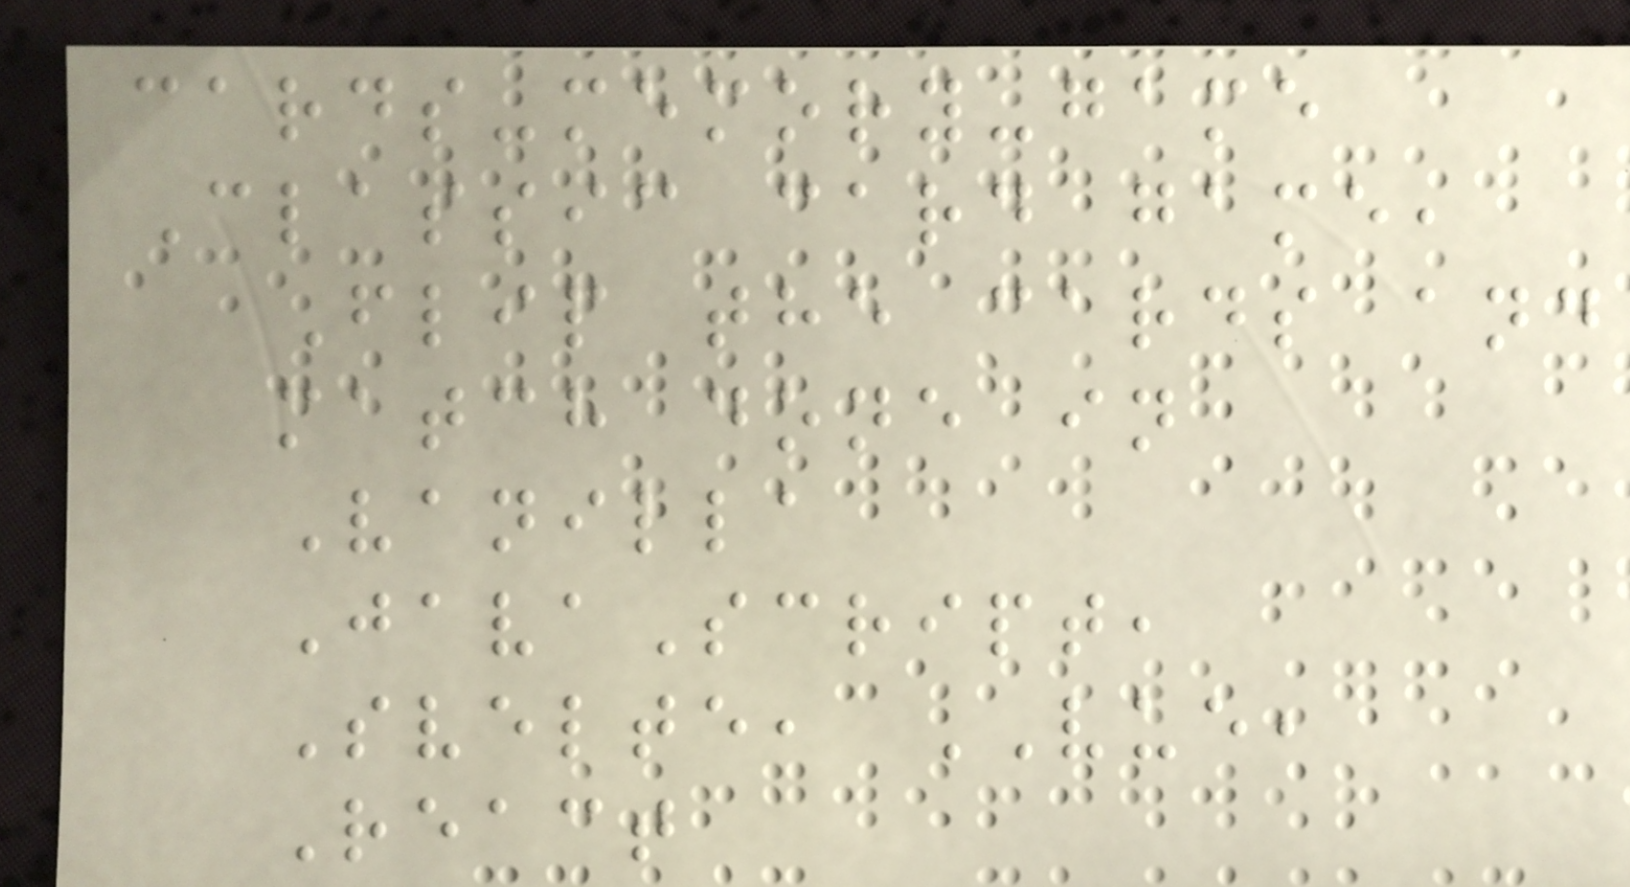cards-memory-game
Classic card game,
Flip the cards and
match done in
Vanilla
JavaScript,
Svelte, VUE,
React
